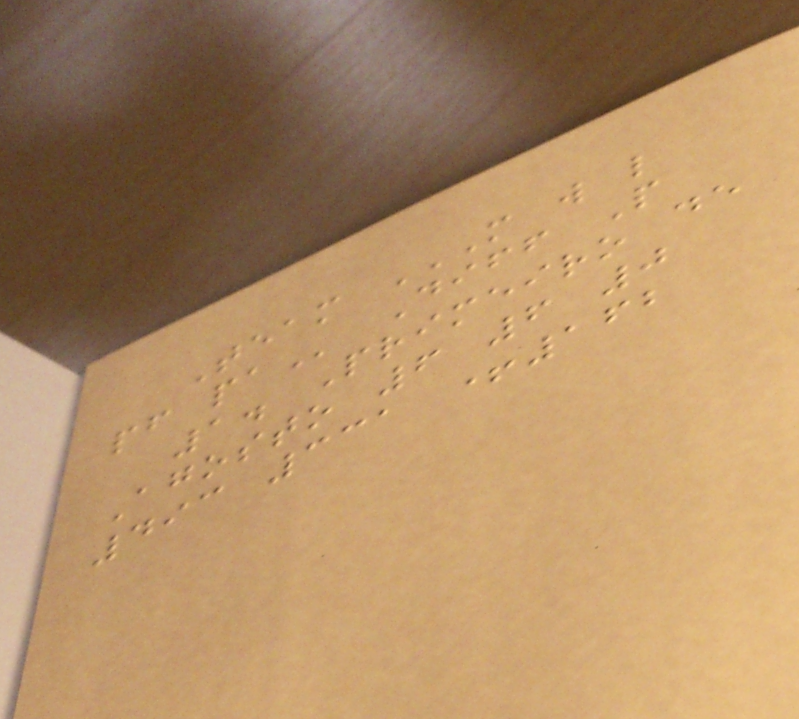Team M W L
PF PA Diff P
1. Primeiro de
Agosto 6 6 0
493 331 +162
